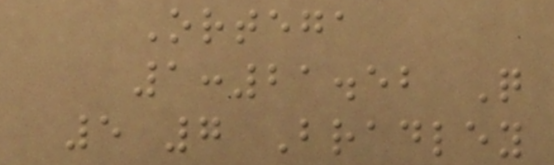Ortega
1:21.52 Q
5 7 Bradley
